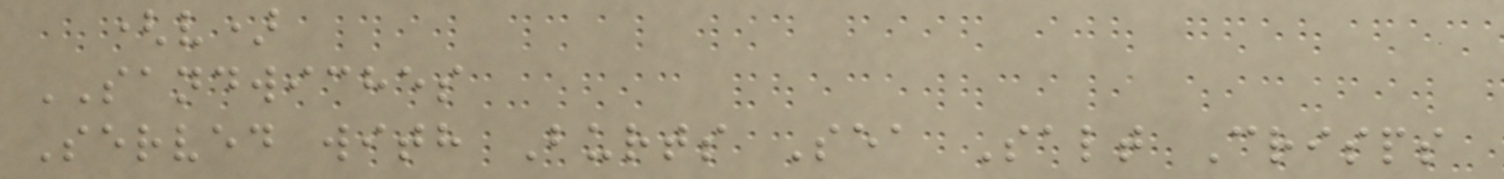(v)
SANDWICHES
Served with Burts Sea Salt Crisps
